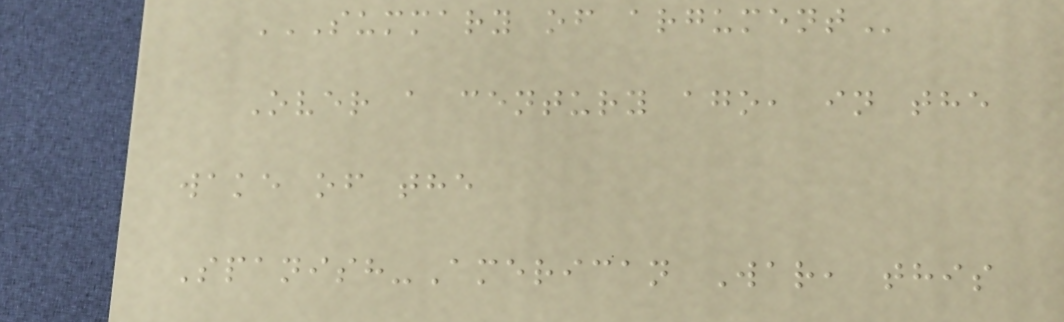SUMMARY OF ARGUMENT
Over a century ago, in the
wake of the
Spanish-American War, this
